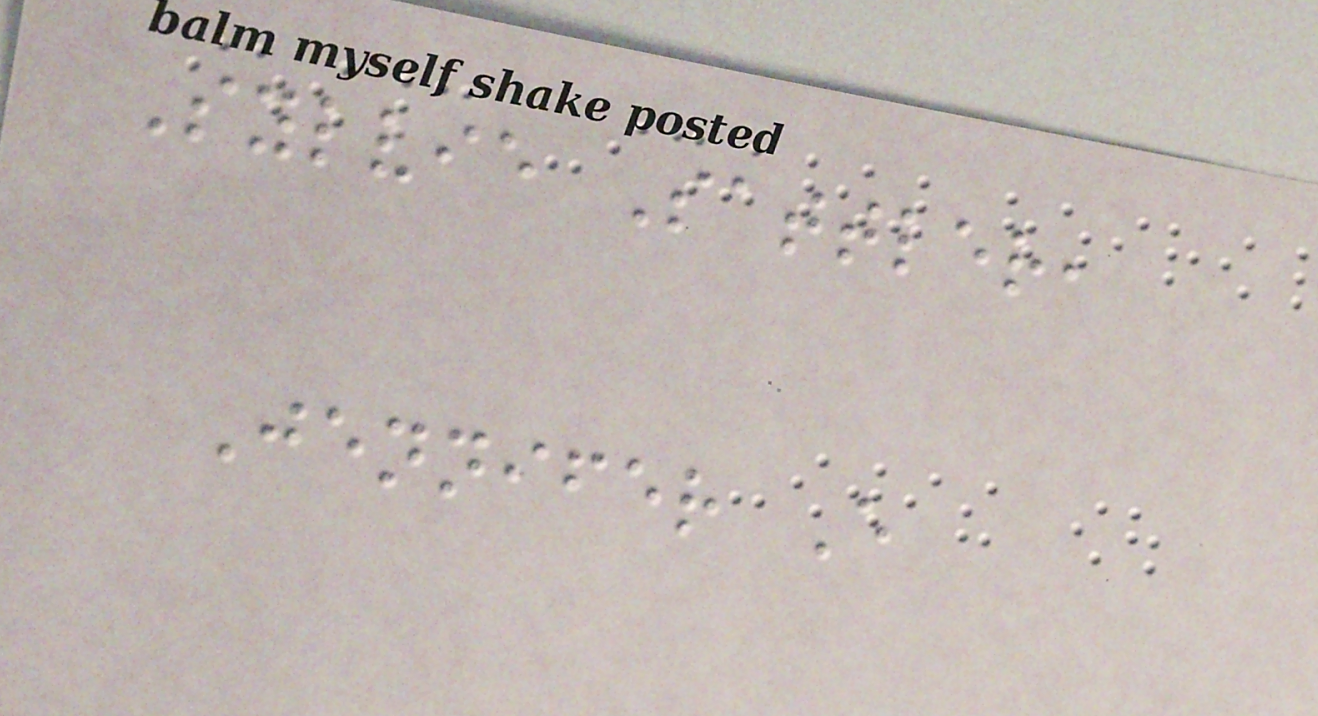Sylvie Sattler,
Jennifer E
